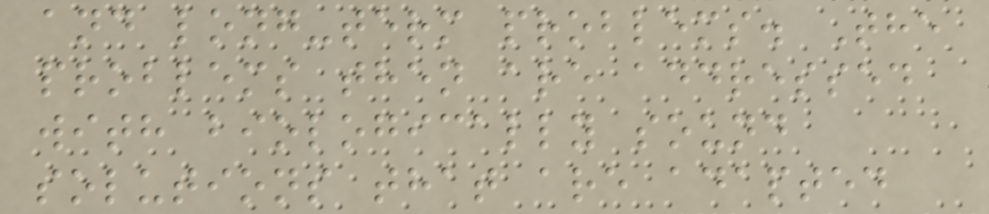and long-term problems. The
problems then are addressed
with biologically sound
solutions that are adapted
